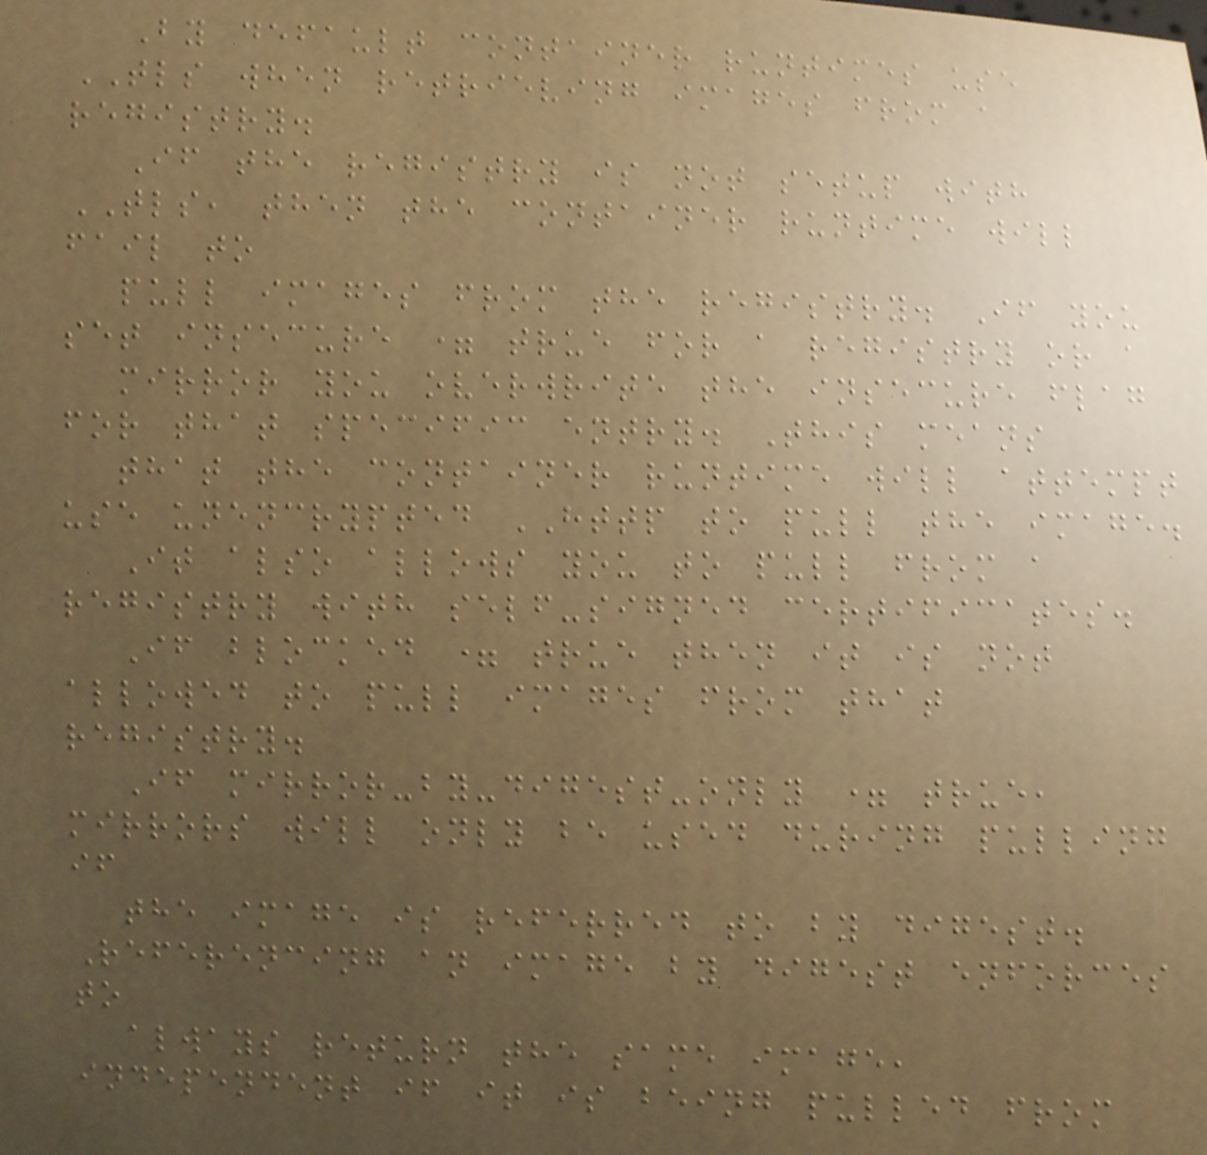By default container runtimes use
TLS when retrieving images from a
registry.
If the registry is not setup with
TLS, then the container runtime will
fail to
pull images from the registry. If you
set insecure = true for a registry or a
mirror you overwrite the insecure flag
for that specific entry. This means
that the container runtime will attempt
use unencrypted HTTP to pull the image.
It also allows you to pull from a
registry with self-signed certificates.
If blocked = true then it is not
allowed to pull images from that
registry.
If mirror-by-digest-only = true,
mirrors will only be used during pulling
if
the image is referred to by digest.
Referencing an image by digest enforces
to
always return the same image,
independent if it is being pulled from
